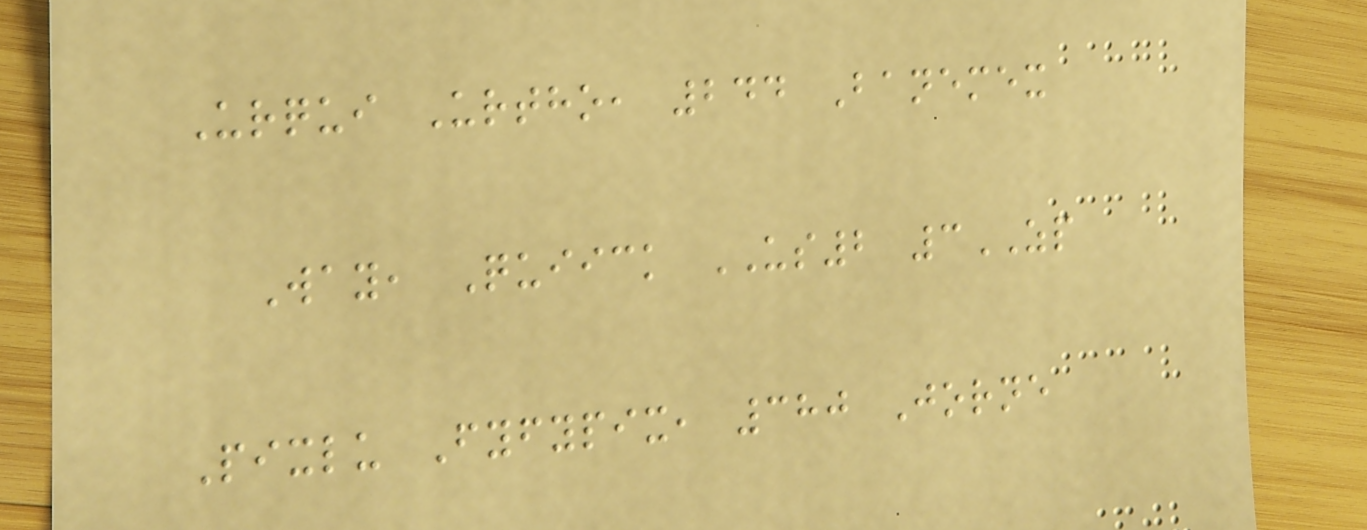Urqui Urtho, 244 Banemex
Way, Quiick US2 3ZP
Pixlu Fyfypix, 380 Jorne
